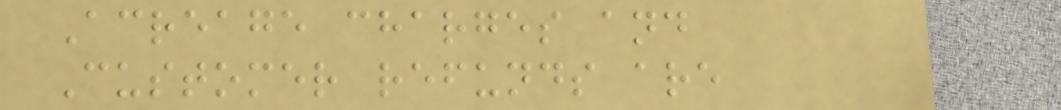Acreage charges and
Customer refunds are
